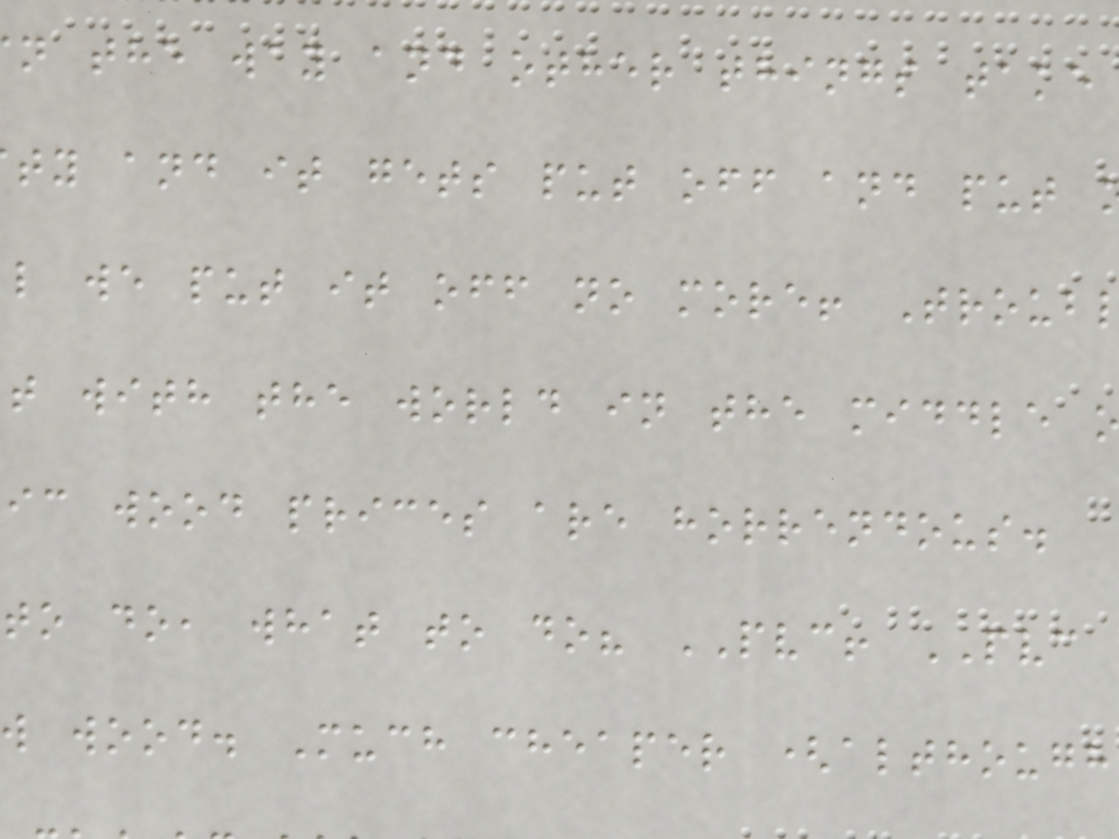n the way and other things take
ty and it gets put off and put
l we put it off no more! Troub
t with the world in the middle
ic wood prices are horrendous.
to do, what to do? PVC! PVC
w wood. Much cheaper (although
